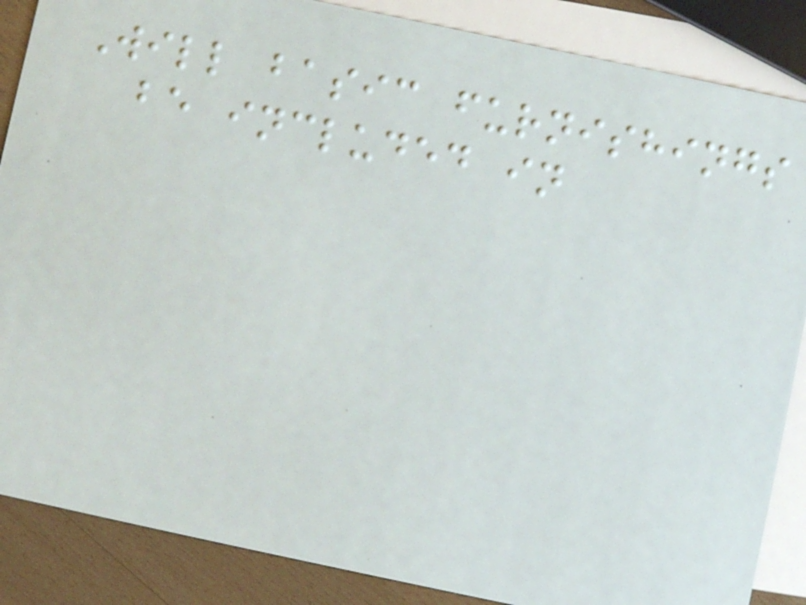Will basic furnishings
be included in
